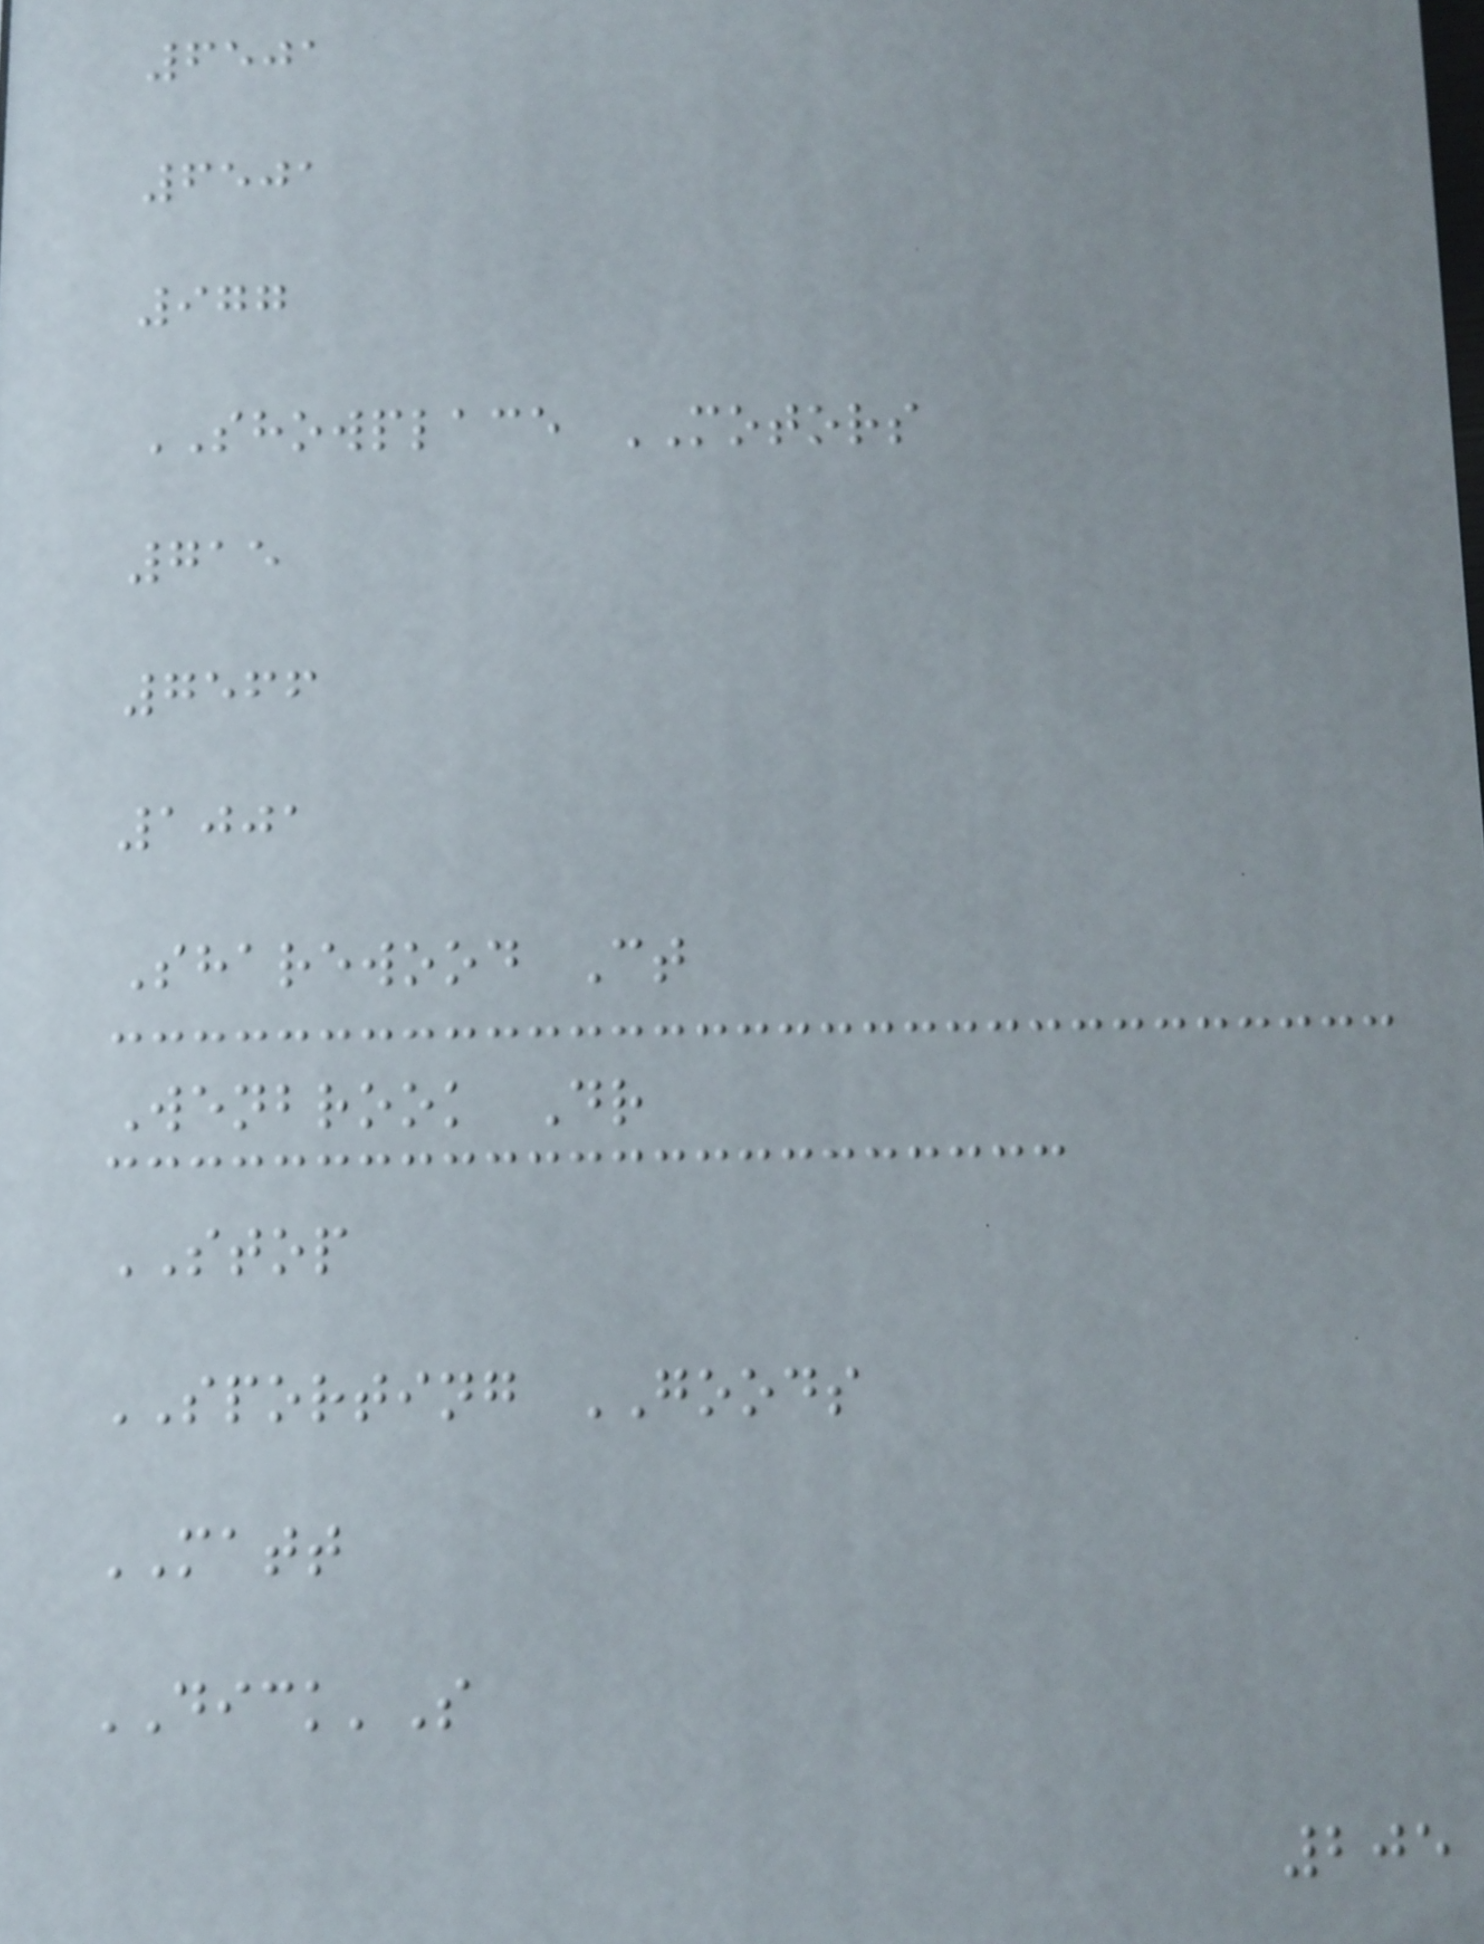6501
6501
977
SHOWPLACE MOTORS
715
7566
1001
Sharewood Ct
Wenbrook Dr
STOP
SPORTING GOODS
MATT
DICK'S
205
